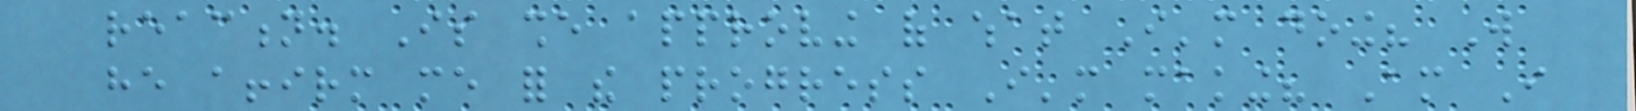reaction. Is she approving of what I'm doing? Will
he affirm me for the progress I'm making? Am I
